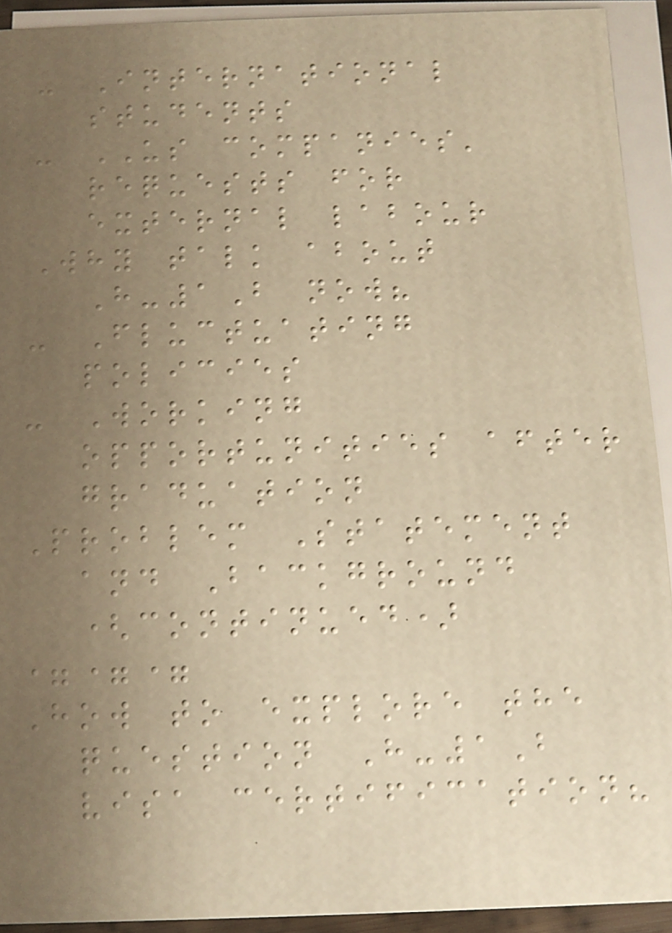- International
students
- US companies'
requests for
external labour
Why talk about
H-1B now?
- Fluctuating
policies
- Working
opportunities after
graduation
Problem Statement
and Background
(continued)
===
How to explore the
question H-1B
visa certification?
